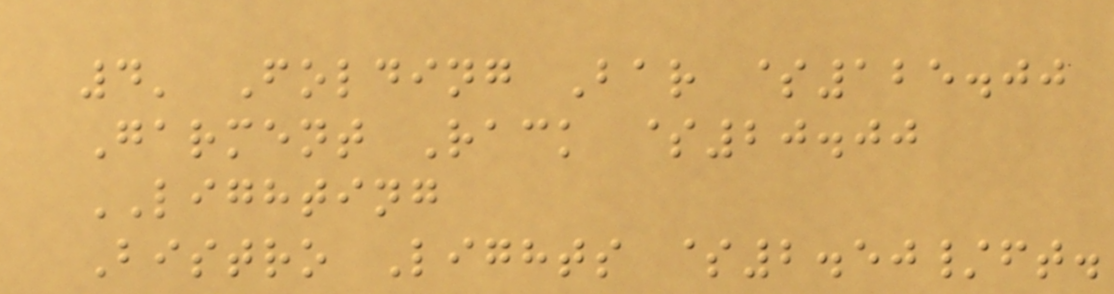4' Folding Bar $125.00
Garment Rack $20.00
LIGHTING
Bistro Lights $2.50/ft.
